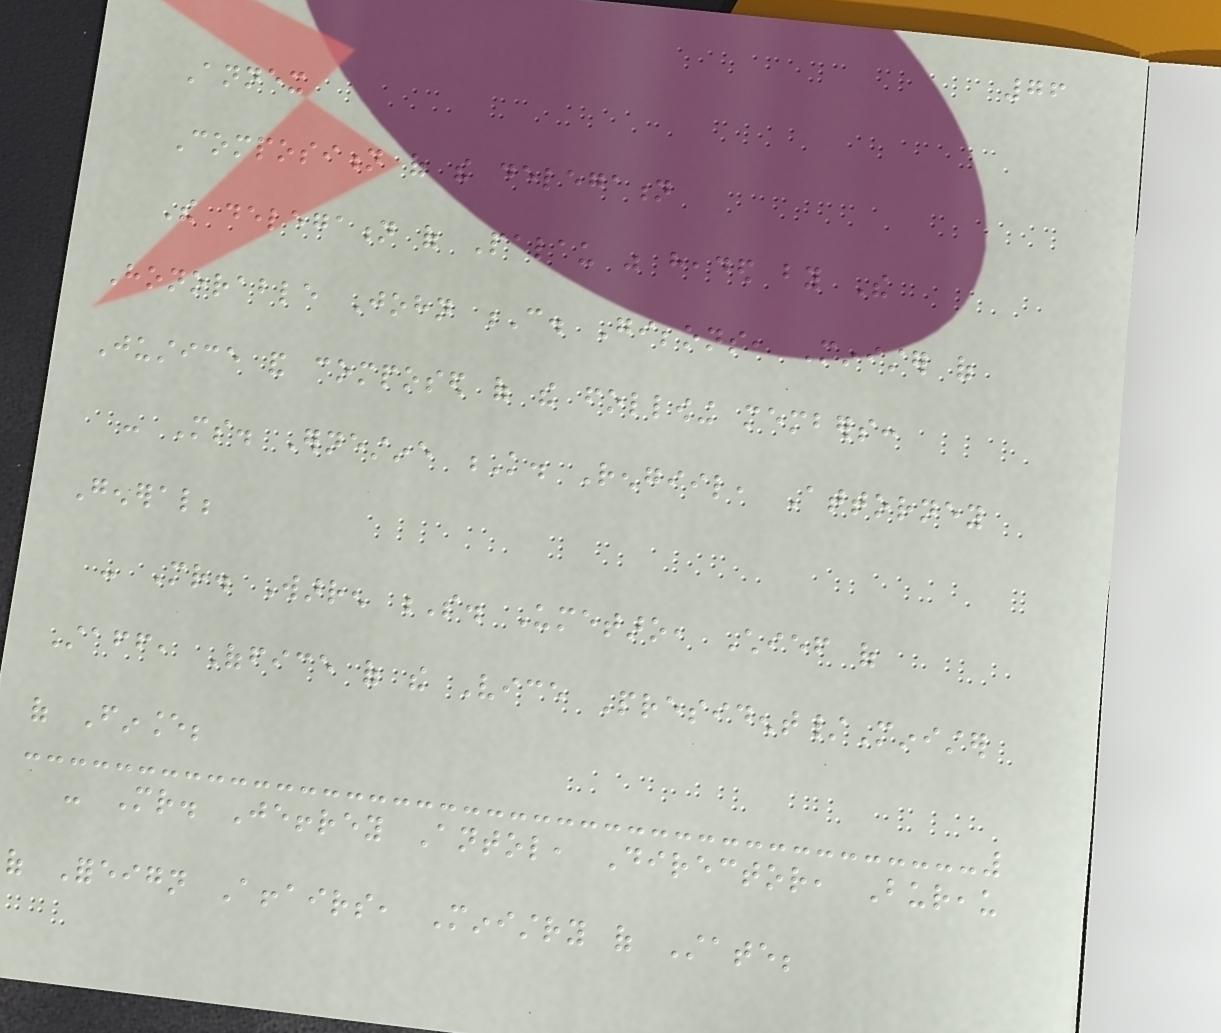76
Annex
Composition of the delegation
The delegation of Palau was headed by The
Honorable John C. Gibbons, Minister of
Justice and composed of the following members:
- Ms. Ernestine K. Rengiil, Attorney
General;
- Mr. Warren S. Umetaro, Chief of
Staff, Office of the Vice President/Minister
of Finance;
- Mr. Jeffrey Antol, Director, Bureau
of Foreign Affairs, Ministry of State;
